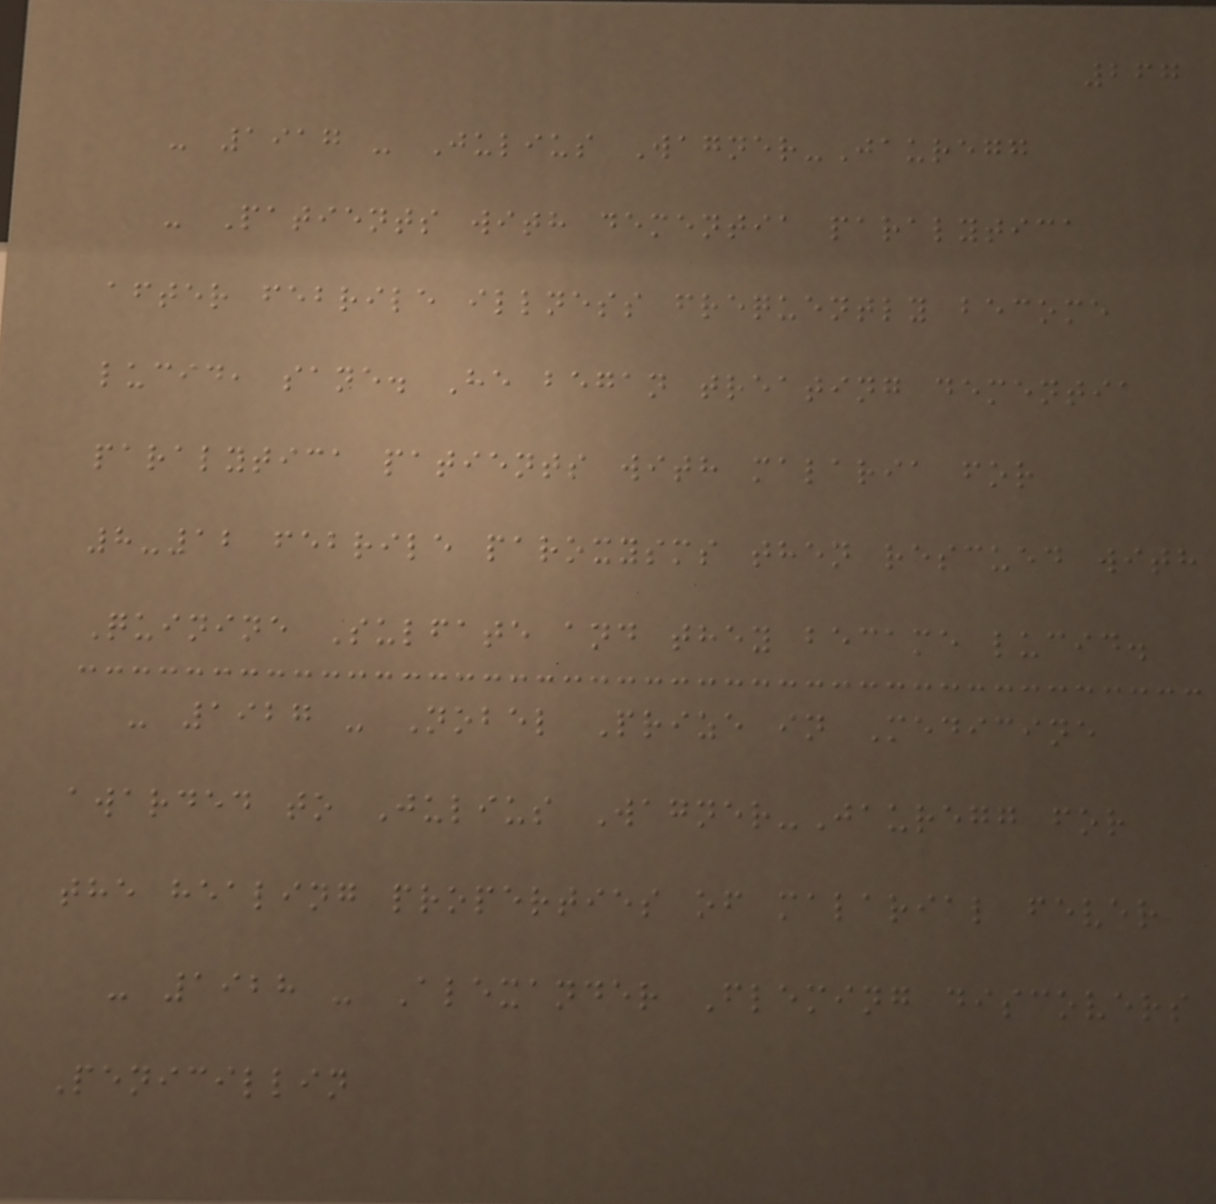267
- 1917 - Julius Wagner-Jauregg
- Patients with dementia paralytica
after febrile illness frequently become
lucid, sane. He began treating dementia
paralytica patients with malaria for
8-12 febrile paroxysms then rescued with
Quinine Sulfate and they became lucid.
- 1927 - Nobel Prize in Medicine
awarded to Julius Wagner-Jauregg for
the healing properties of malarial fever
- 1928 - Alexander Fleming discovers
Penicillin
